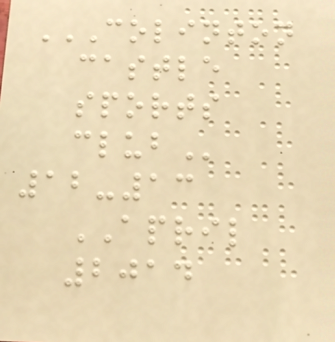COLINTON
CASTLE
SPORTS
CLUB
12-13
APRIL
2014
